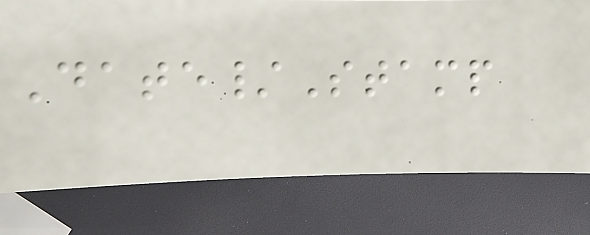Date/Stamp
